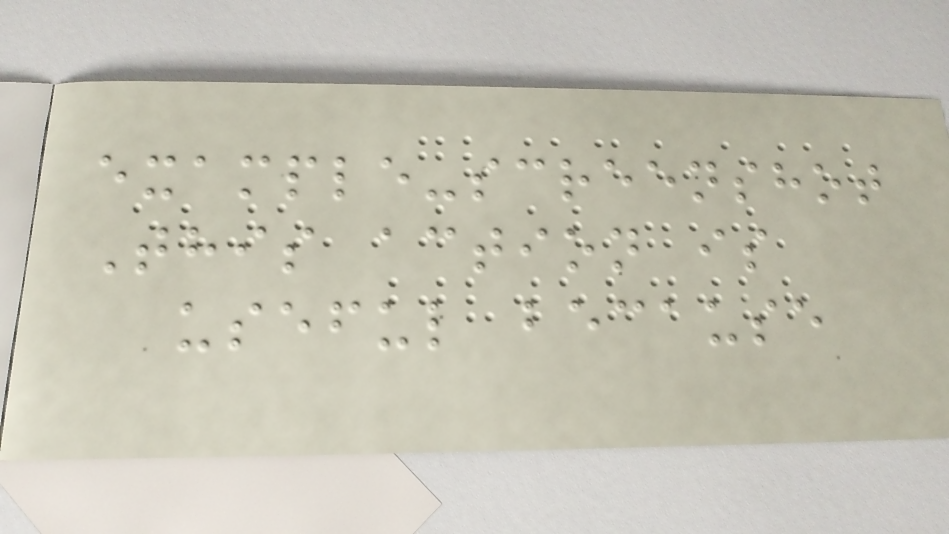example-screenshot
This action is
useful because
